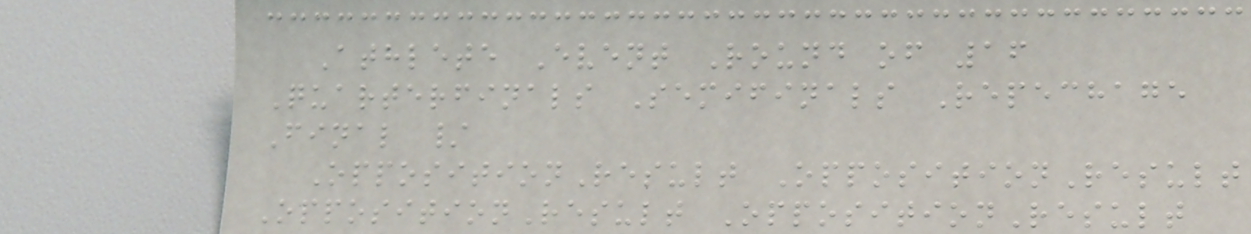Athlete Event Round of 16
Quarterfinals Semifinals Repechage
Final /
OppositionResult OppositionResult
OppositionResult OppositionResult
